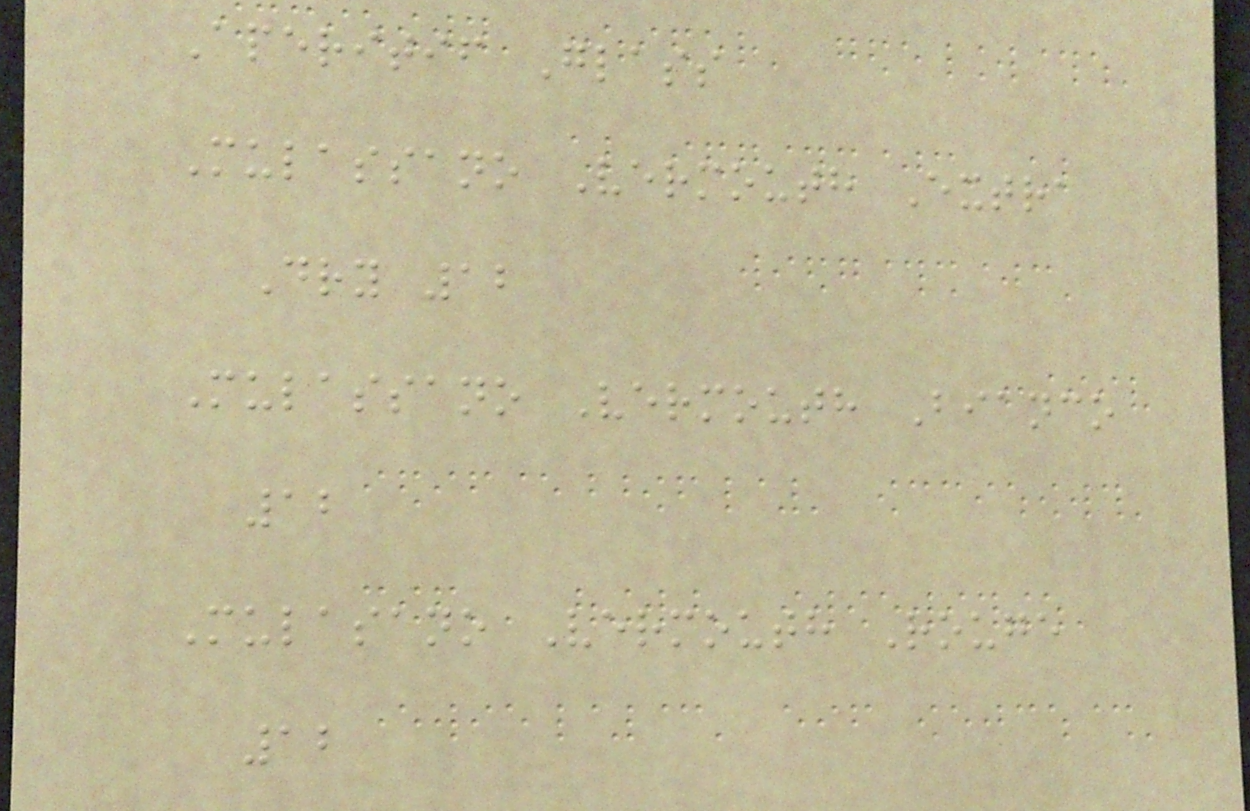Aperitif Glass
Mulassano Vermouth Extra
Dry 12
Mulassano Vermouth Bianco
12
Mulasano Vermouth Rouge
12
